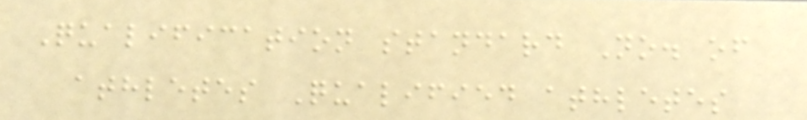Qualification standard No. of
athletes Qualified athletes
